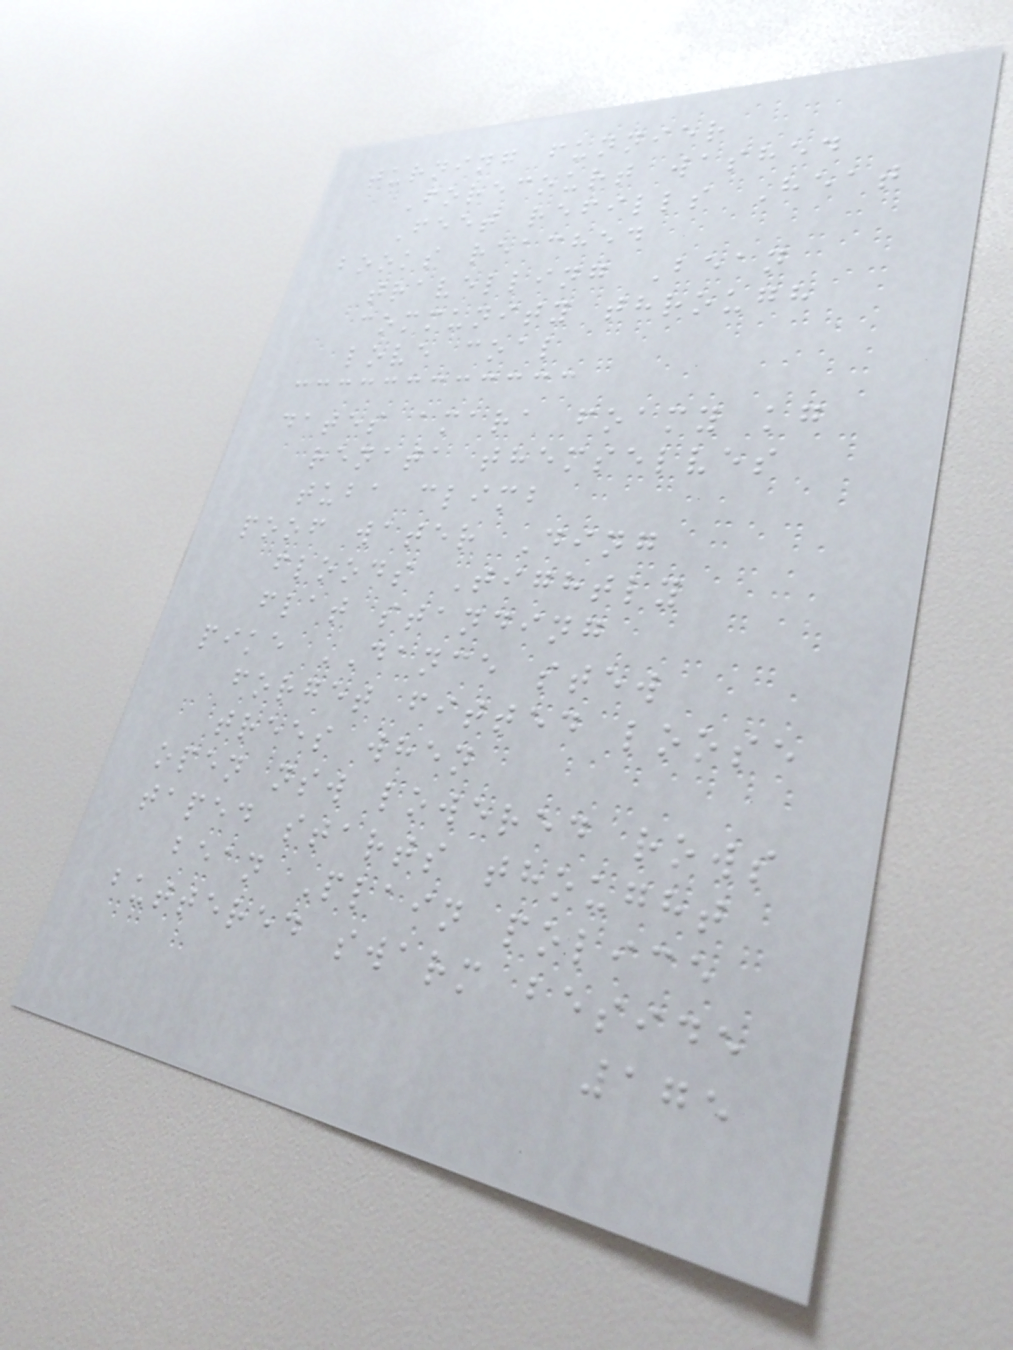turning funnier
Forecourt washed
Feet refills Heat
books reached
travelling Bean
community through
love coal
dates amara foamy kg
renata themselves
tuba climb
poof water Ding
floods Tightly
flat standing
pike DANCE stew
forget fitted loose
trees when
open nsw lowered rows
taped starts thought
bean Plain police
buttered swarm beside
175
